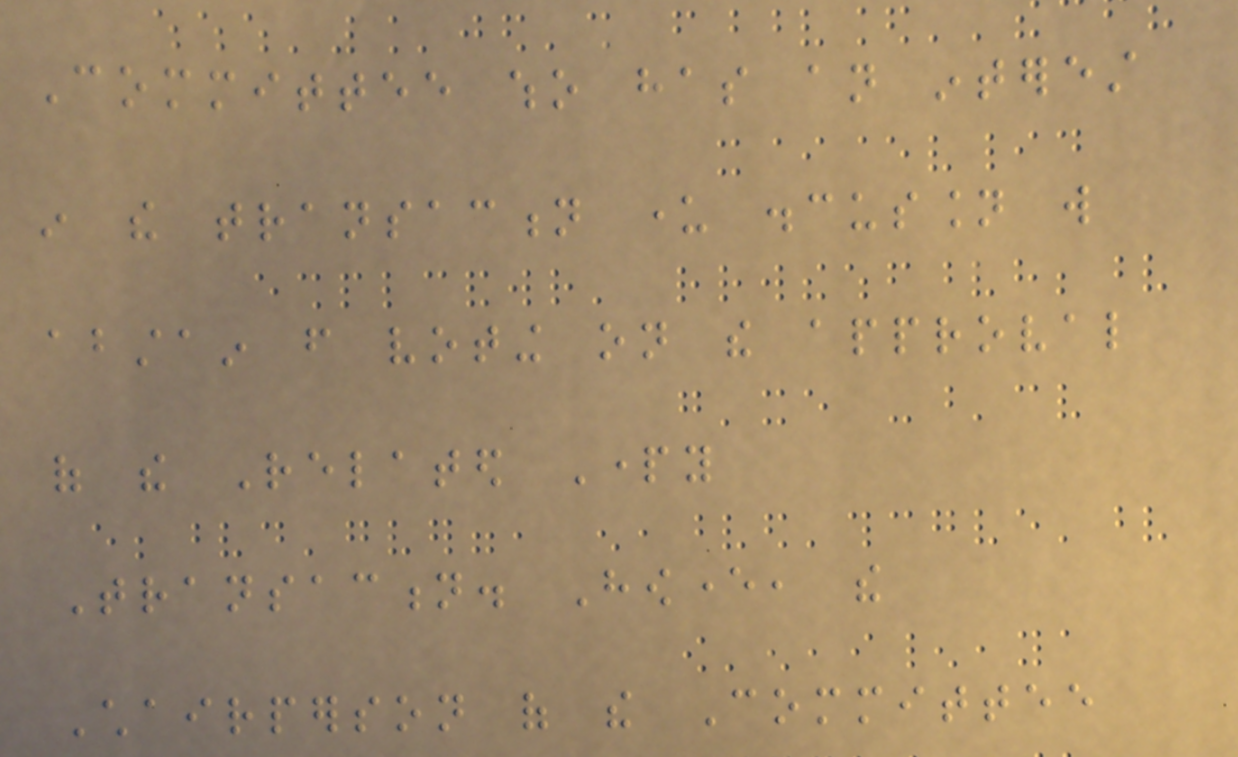Committee who has an interest
in the transaction under discussion will
abstain from voting on the approval
of the Related Party
Transaction. However, the
Chairperson of the Committee
